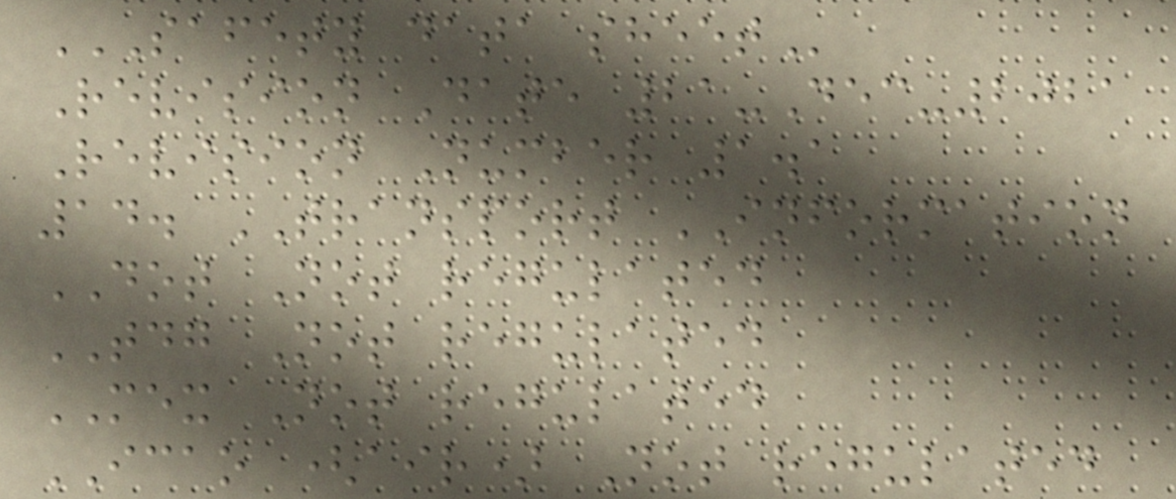SAFETY DATA SHEET
Revision Date 21-Dec-2021
Revision Number 1.1
14. TRANSPORT INFORMATION
DOT Not regulated
TDG Not regulated
MEX Not regulated
ICAO (air) Not regulated
